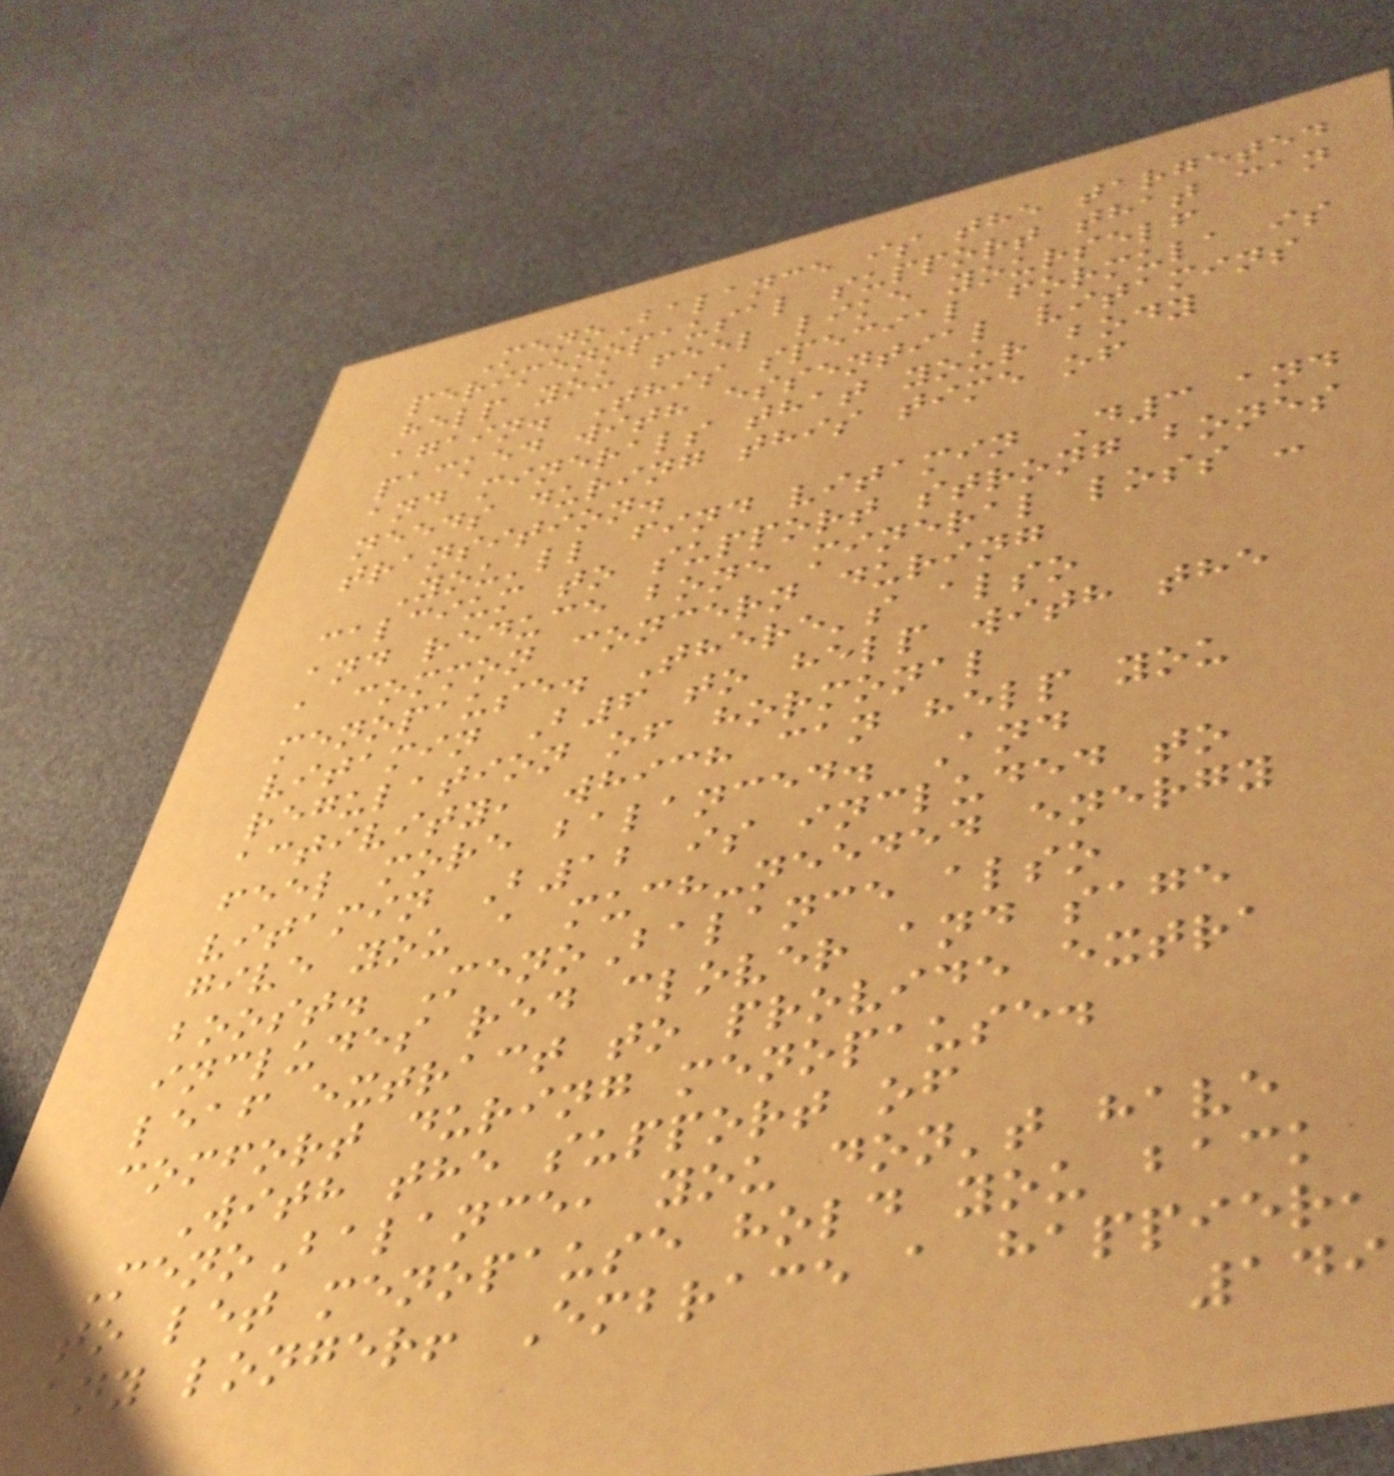MenoBalance is the targeted
perimenopausal support that can
help you feel like yourself
again. This special formula is
packed with essential vitamins
and minerals that your body
needs during this time of
transition.
You'll find vitamin D3 and
calcium to support strong bones
and reduce bone mineral loss -
a common concern during
menopause. There's also
vitamin B6 to help with the
regulation of hormonal
activity, which can help you
feel more balanced. And
vitamin B12 is included to
give you a much-needed energy
boost. MenoBalance also
includes red clover and sage
leaf extract to provide extra
comfort during menopause.
With the support of
MenoBalance, you don't have
to let menopause hold you back
any longer! Embrace a happier,
149
